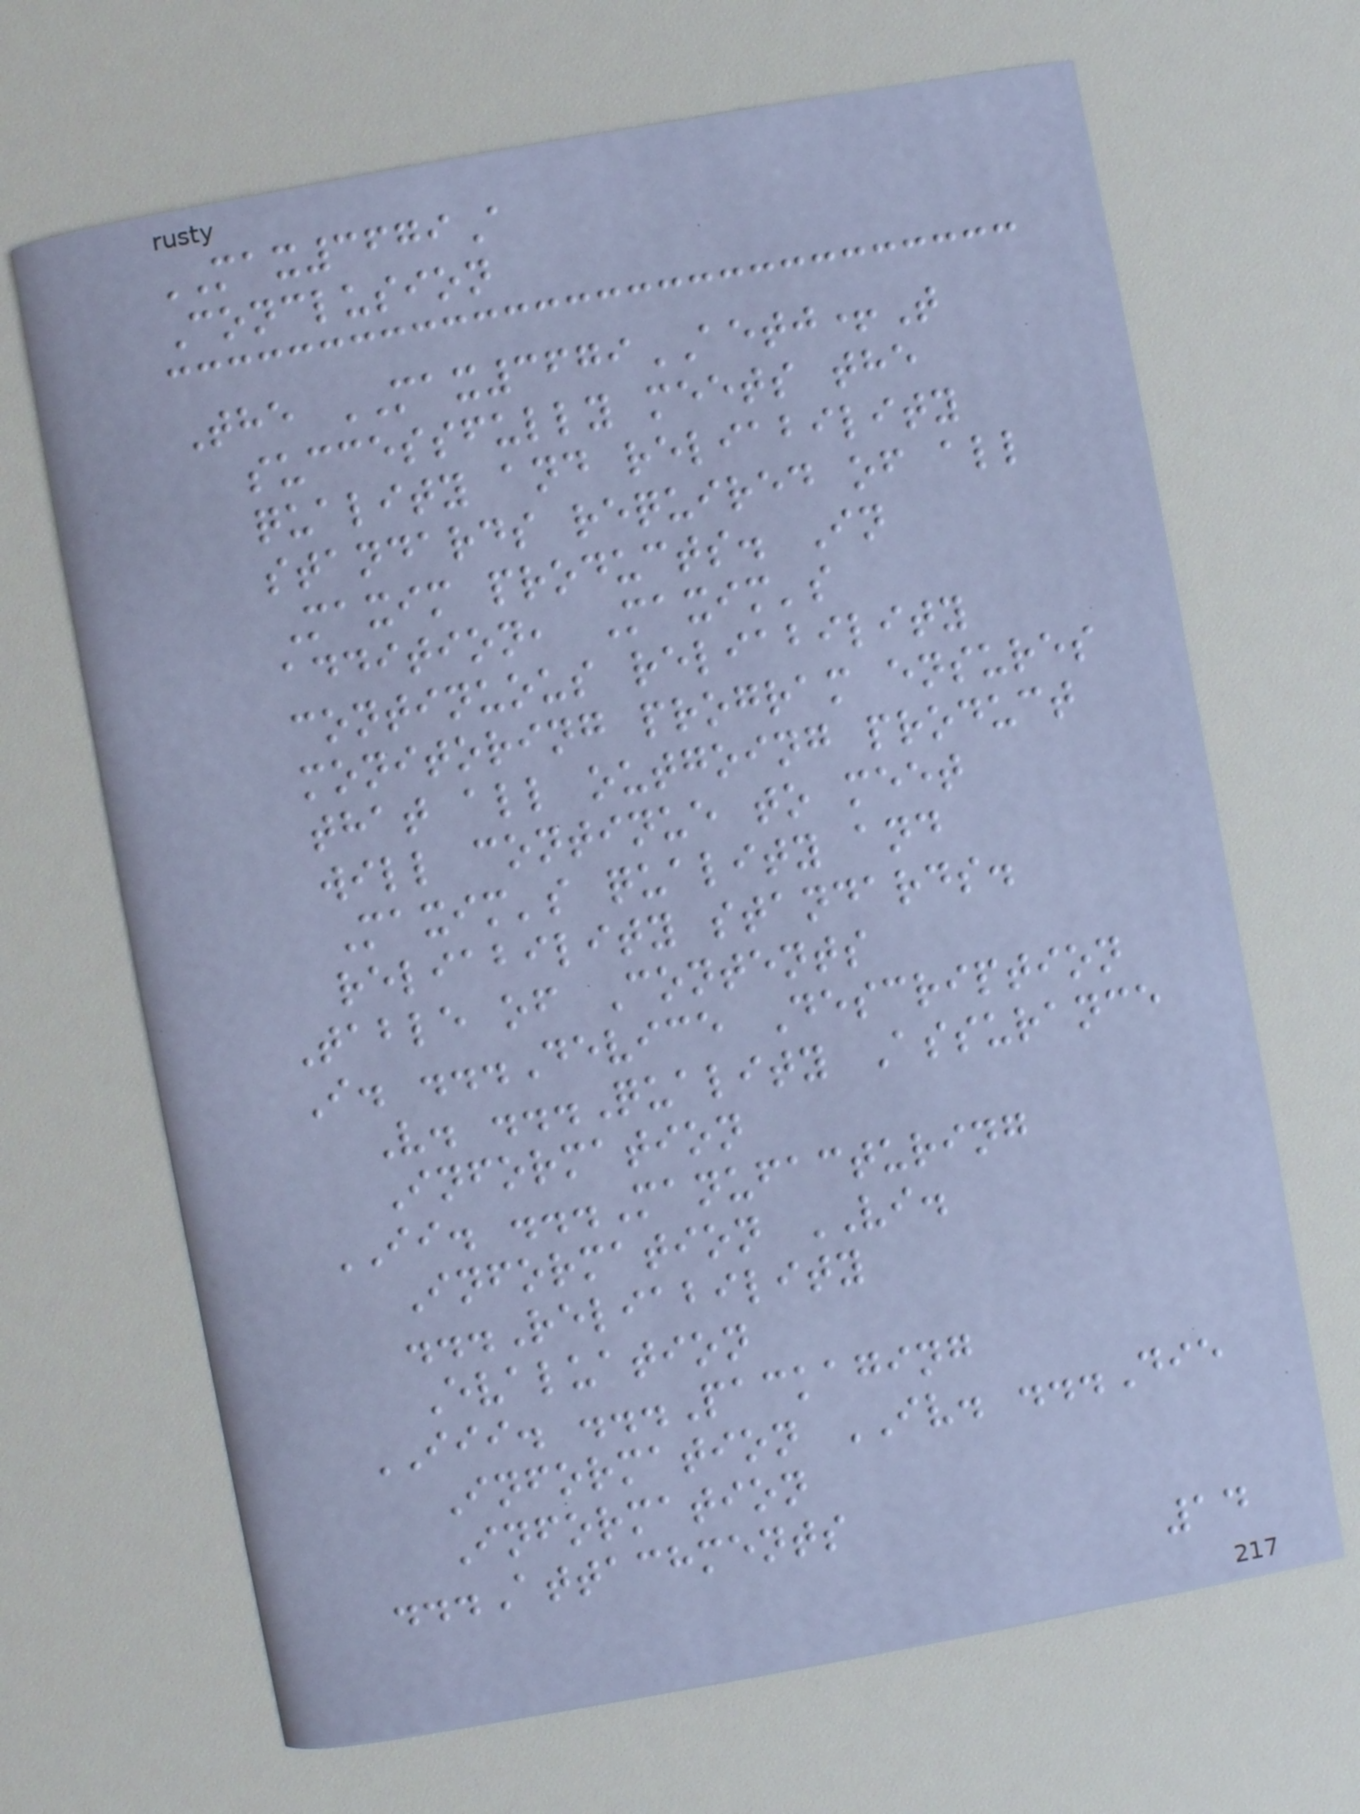MAX3679A
Conclusion
The MAX3679AETJ+T
successfully meets the
quality and reliability
standards required of all
Maxim products. In
addition, Maxim's
continuous reliability
monitoring program ensures
that all outgoing product
will continue to meet
Maxim's quality and
reliability standards.
Table of Contents
I. ...Device Description
V. ...Quality Assurance
Information
II. ...Manufacturing
Information VI.
...Reliability
Evaluation
III. ...Packaging
Information IV. ...Die
Information
...Attachments
14
